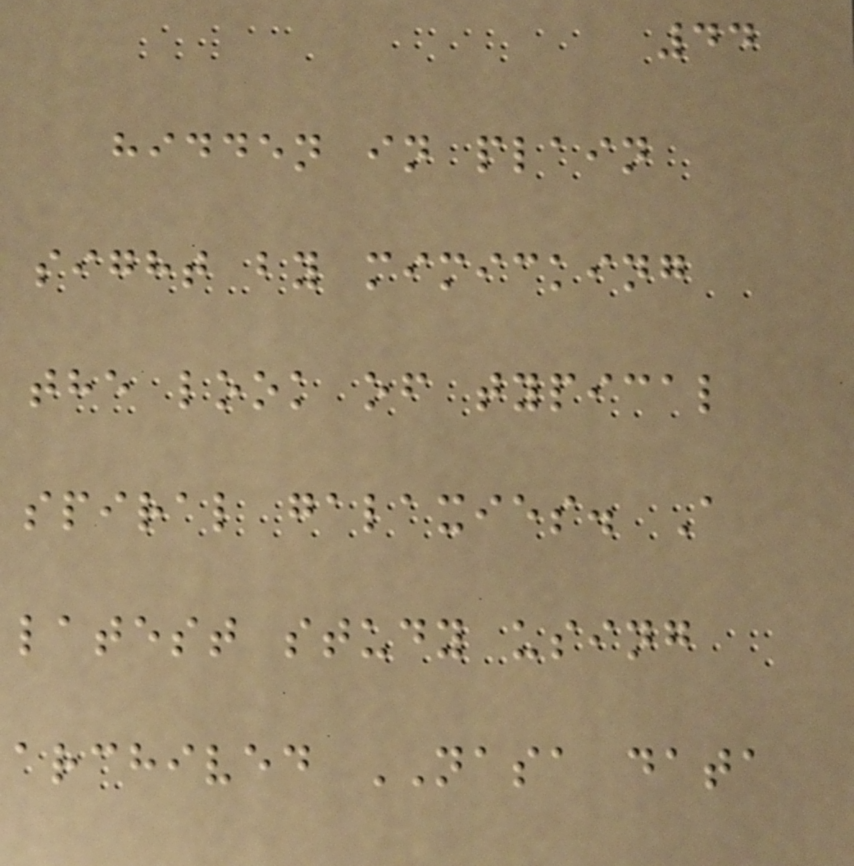44
hidden in plain
sight by mimicking
the look of typical
spiral galaxies. A
latest study using
archived NASA data
